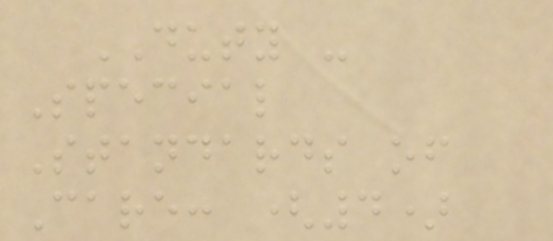DUTY -
Special
Standards of
Care: (4)
